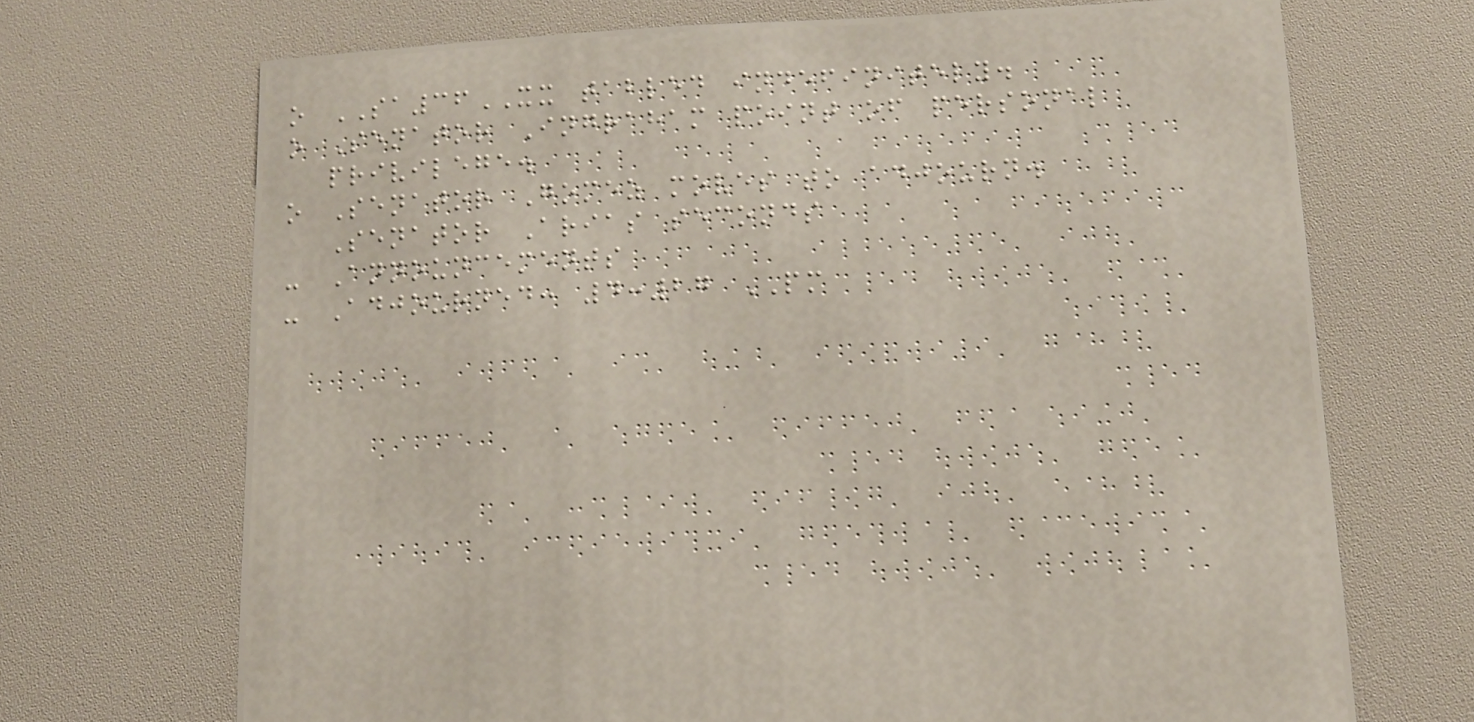o SA36XX tabled indefinitely.
o Senator Ingraham point of personal
privilege.
o Senator Gomez moves to adjourn.
Senator Arias seconds
- Announcements
- Adjourned: 4:27 PM
